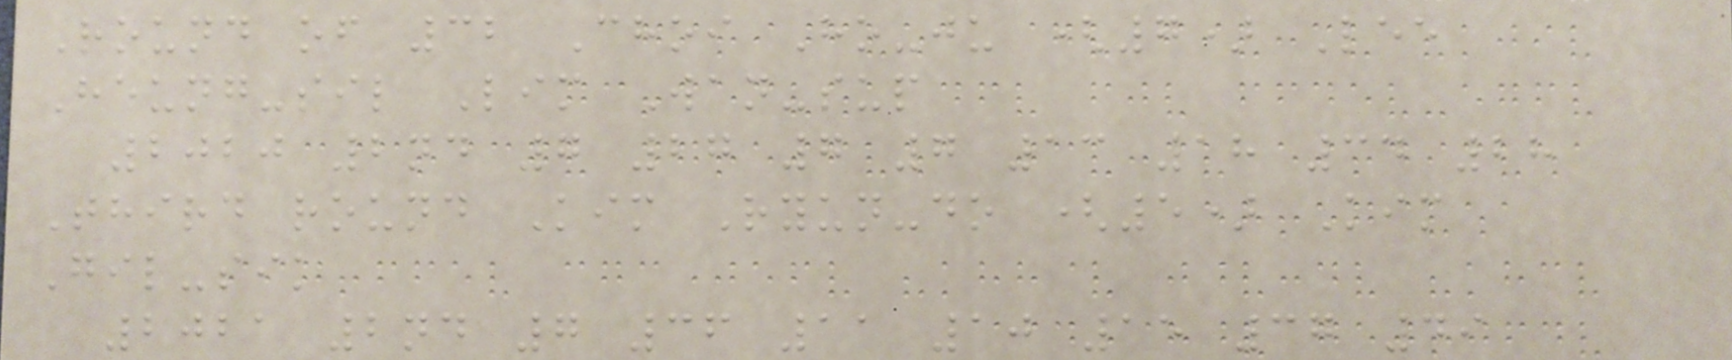Round of 32 Choi Ho-ju (7) Lee
Heung-sil Lim Wan-sup
2020 2nd 7 27 7 7 13 18 34 28
Third round Kim Ryun-do (5) Kim
Gil-sik
2021 2nd 7 36 11 10 15 37 49
